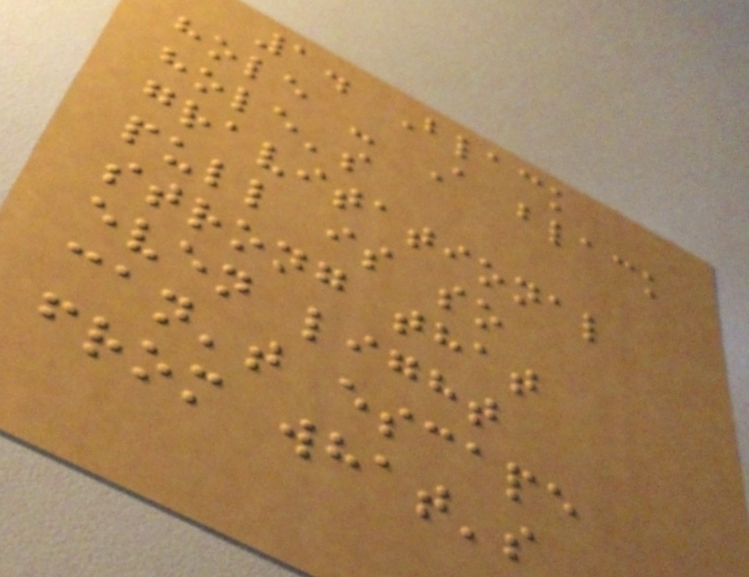1. Black
hole - A black
hole's
gravitational
pull is so
strong that
even light
can't escape
from what's
